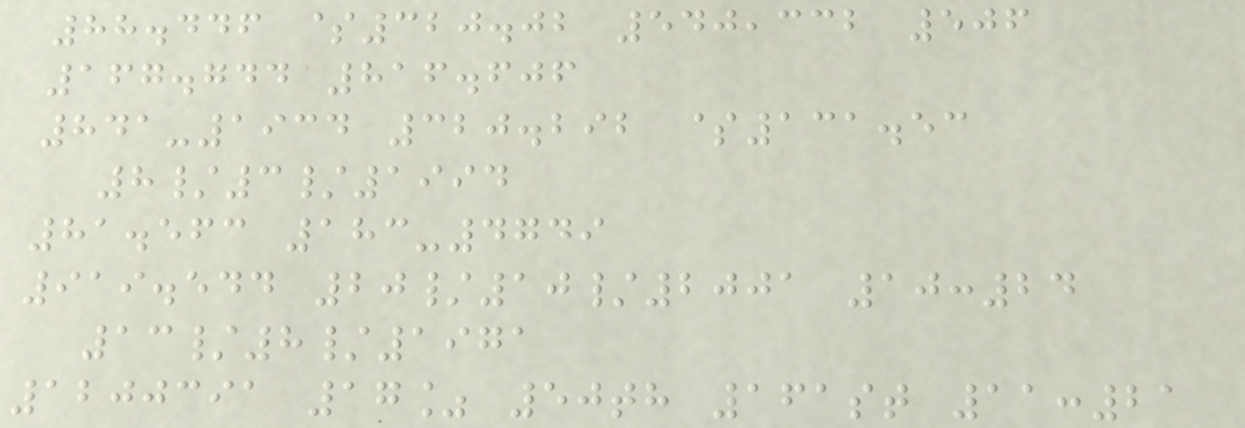88.446 $320.02 540,332 506
167.744 816.606
841-1934 320.292 $131.53
8/3/1994
81.563 183-4749
919.544 20/10/2001 10:24
13/8/1971
1200391 17% 50th 161st 11:21
